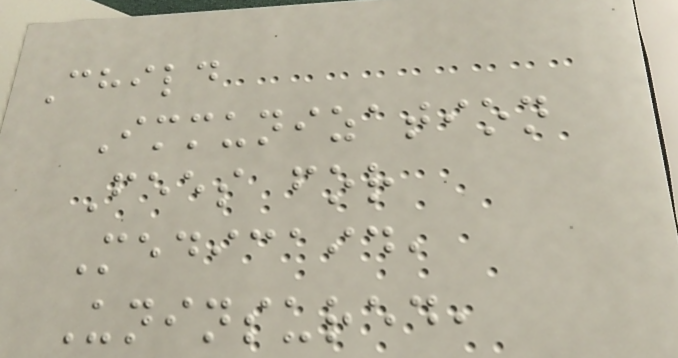Child
Immunization
Fees for
Medicaid,
Uninsured,
